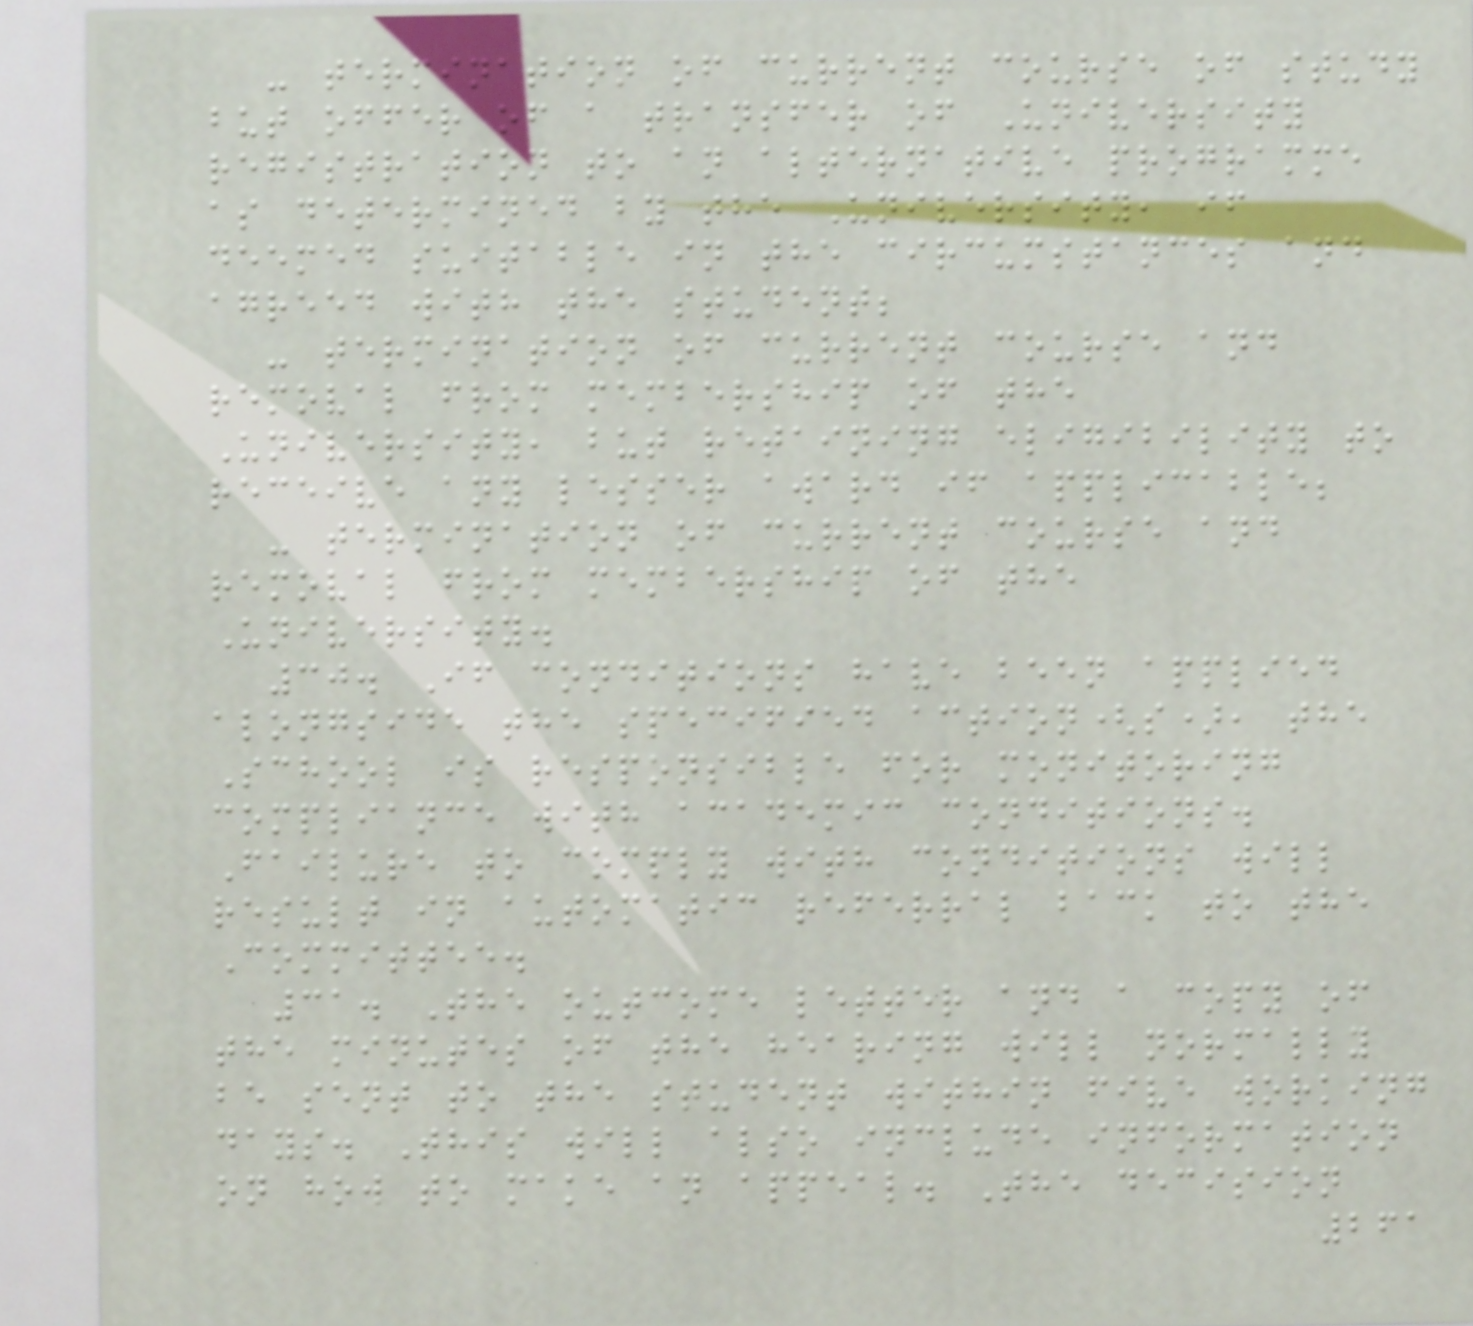- termination of current course of study
but offer of a transfer of University
registration to an alternative programme
as determined by the University, if
deemed suitable in the circumstances and
agreed with the student;
- termination of current course and
removal from membership of the
University, but retaining eligibility to
receive any lesser award if applicable;
- termination of current course and
removal from membership of the
University.
30. If conditions have been applied
alongside the specified action(s), the
School is responsible for monitoring
compliance with academic conditions.
Failure to comply with conditions will
result in automatic referral back to the
Committee.
31. The outcome letter and a copy of
the minutes of the hearing will normally
be sent to the student within five working
days. This will also include information
on how to make an appeal. The decision
261
